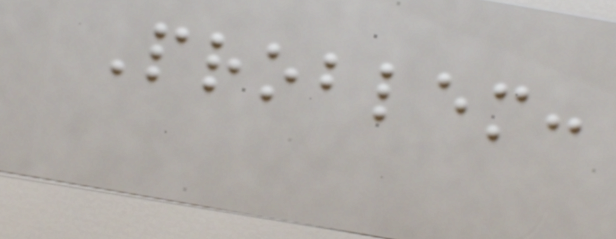Problem:
